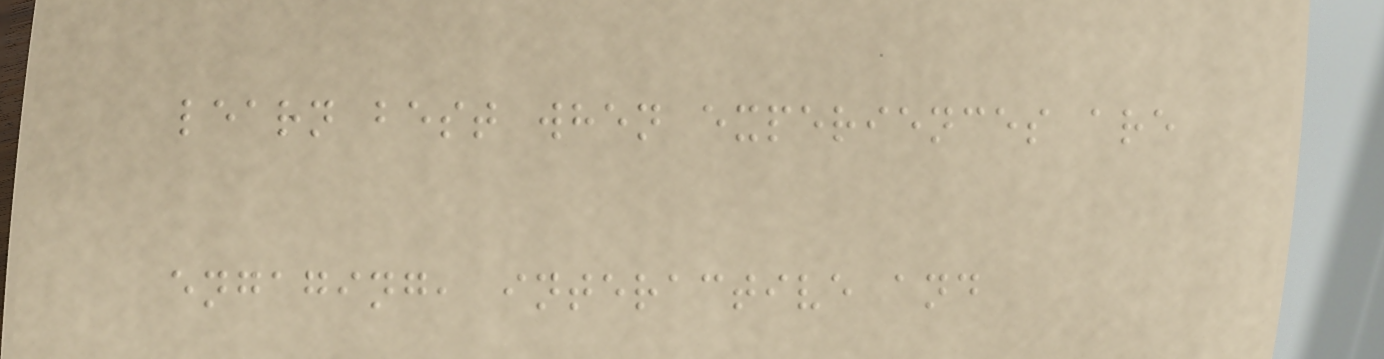learn best when experiences are
engaging, interactive and
